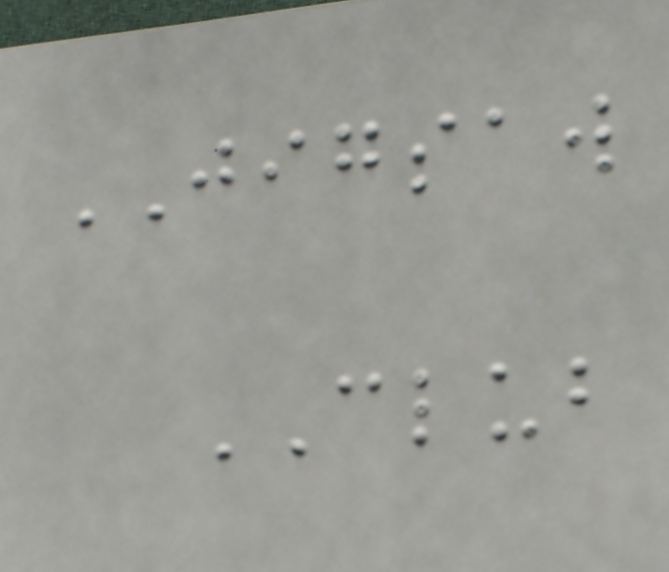JIGSAW
CLUB
